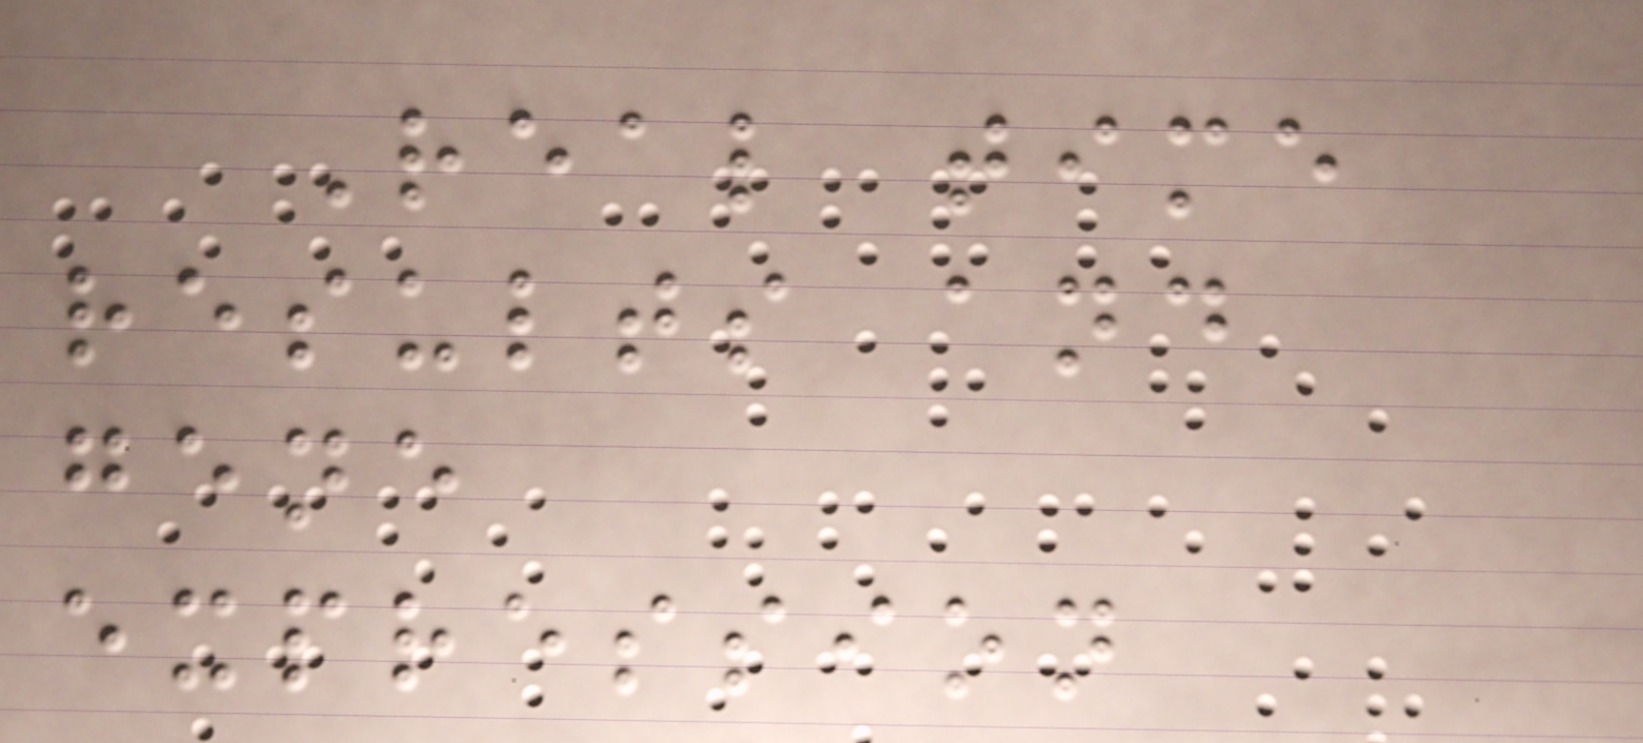Real time
results and
gene
expression
